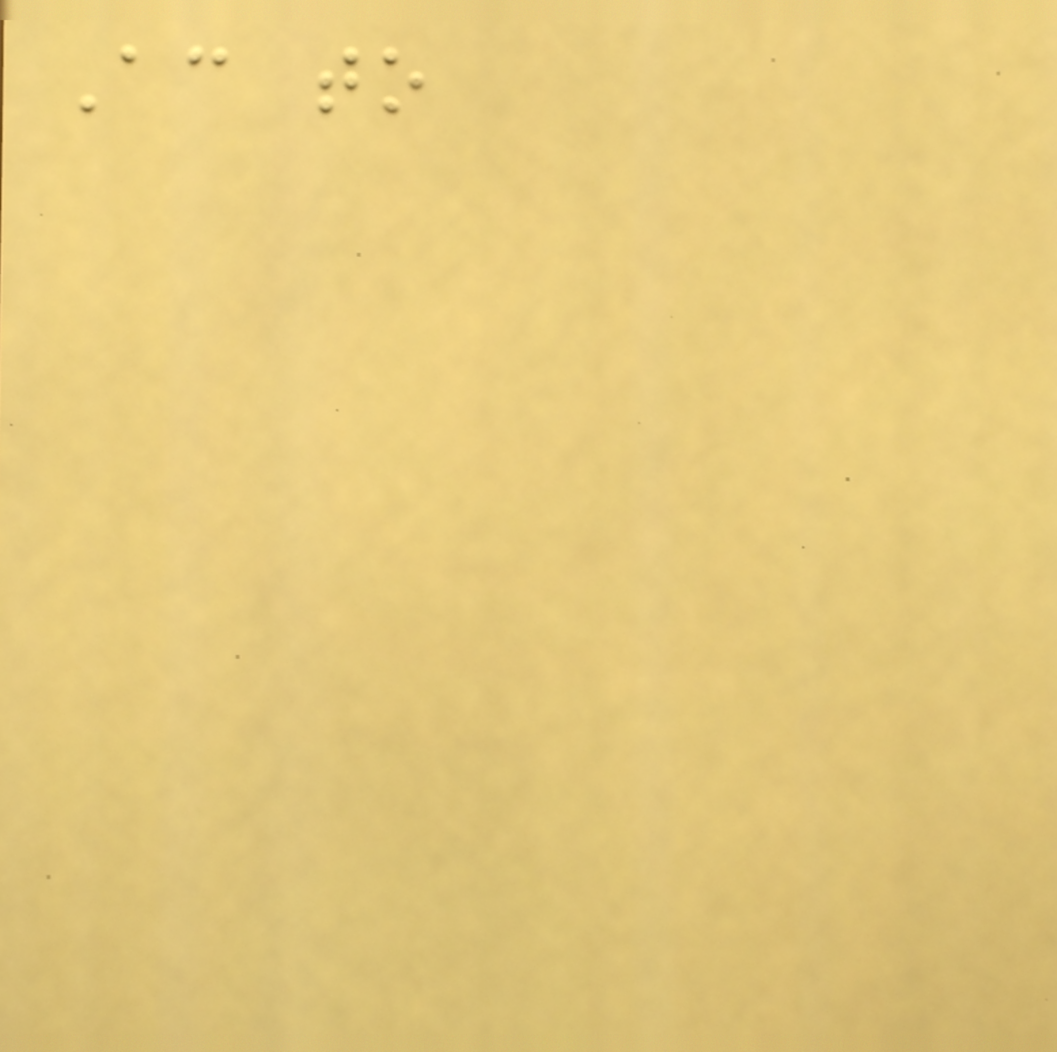According to
